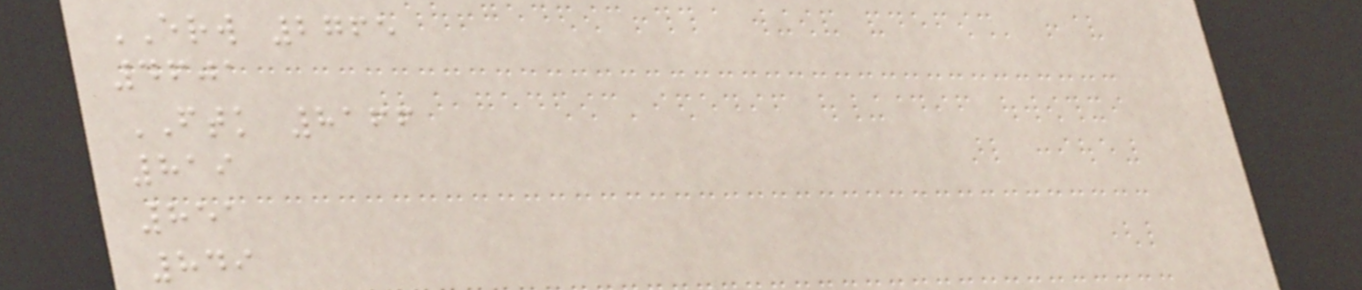ERW 2765
4601
FTK 8166
819
851
849
